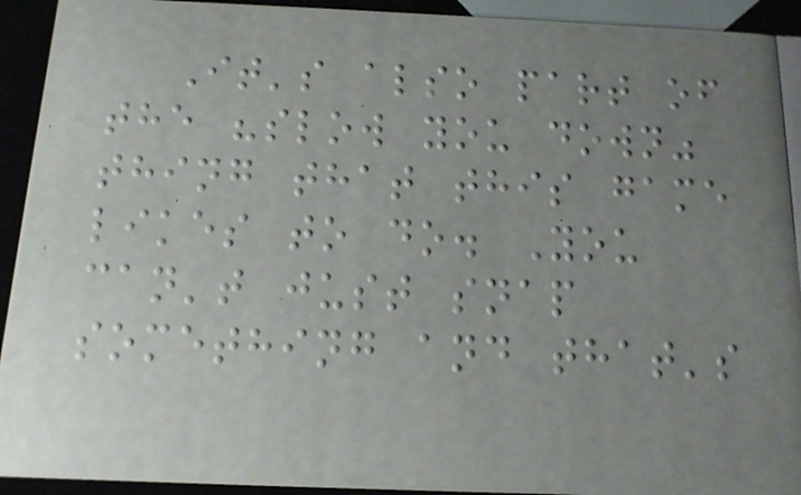It's also part of
the "slow you down"
thing that this game
likes to do. You
can't just snap
something and that's
